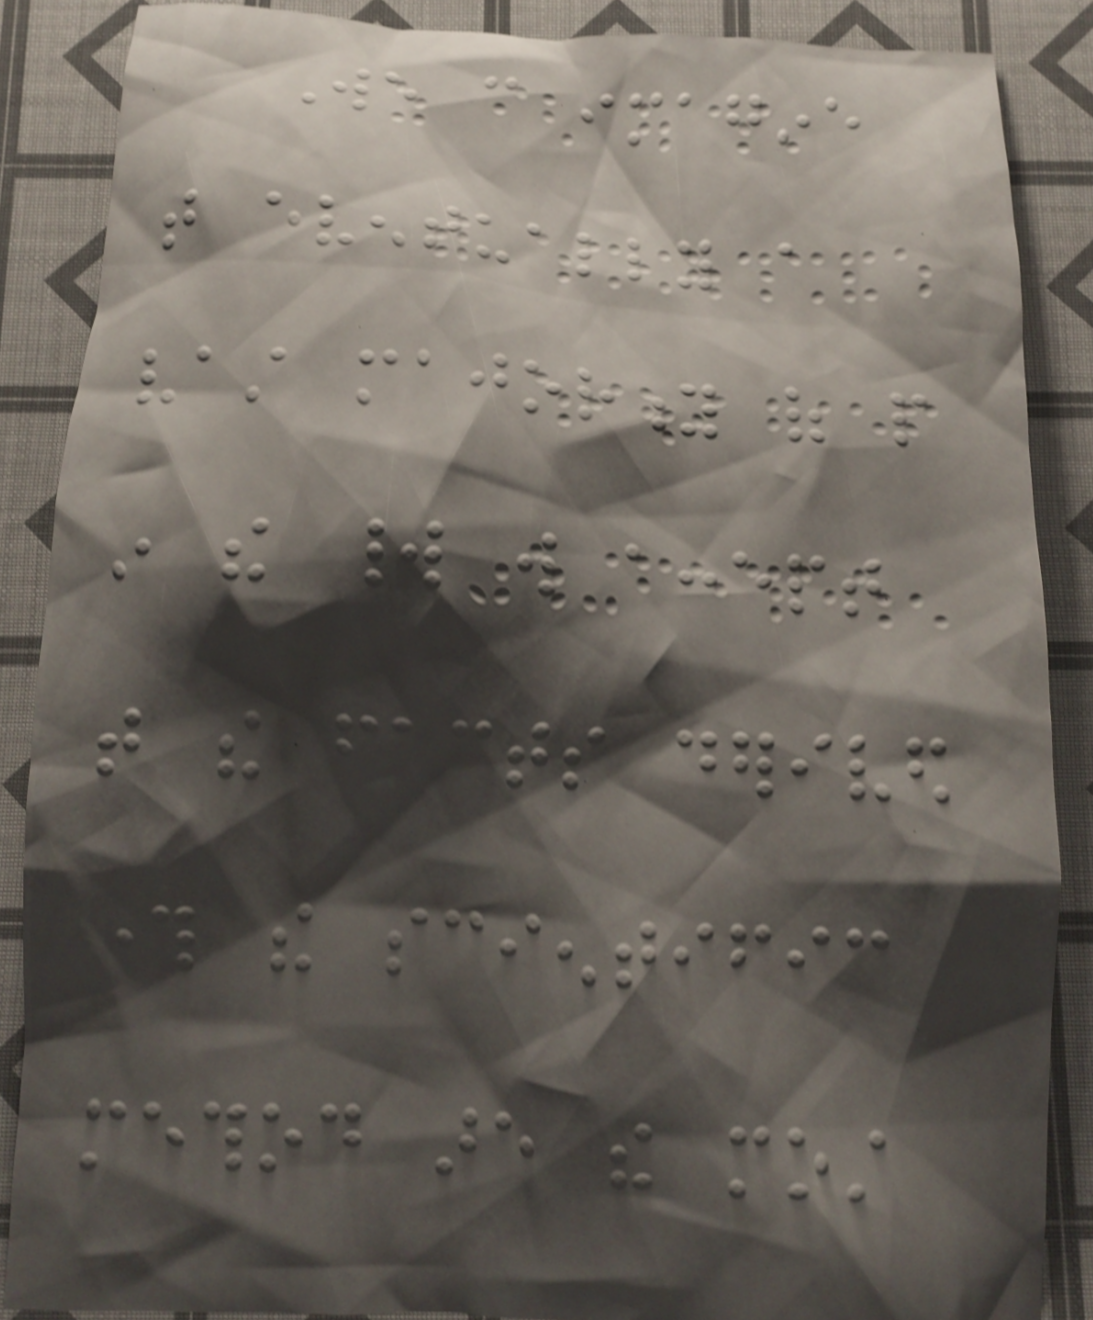We can imagine
that eventually a
vast majority of people
in the world will accept
that the facts derived
through the scientific
method are the most
